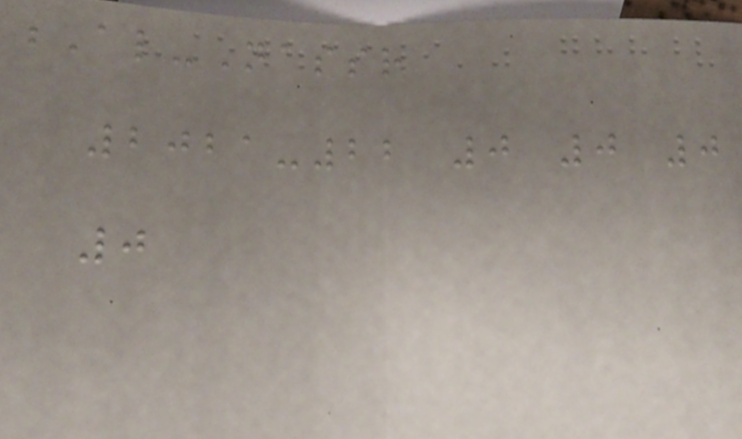Al-Nassr
2021-22 0 0 0
0
